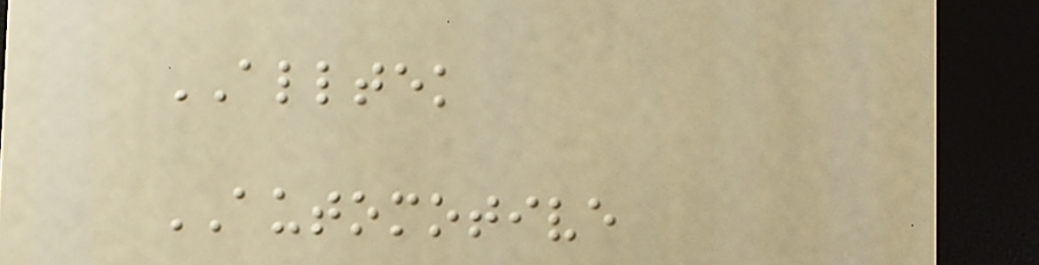ALLTEK
AUTOMOTIVE
